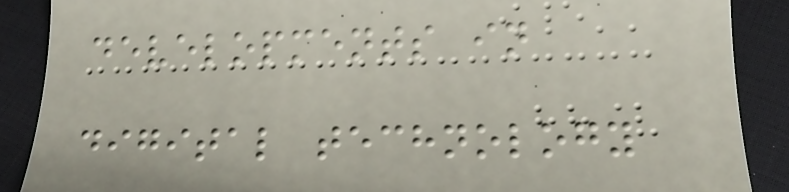developments in
digital technology
